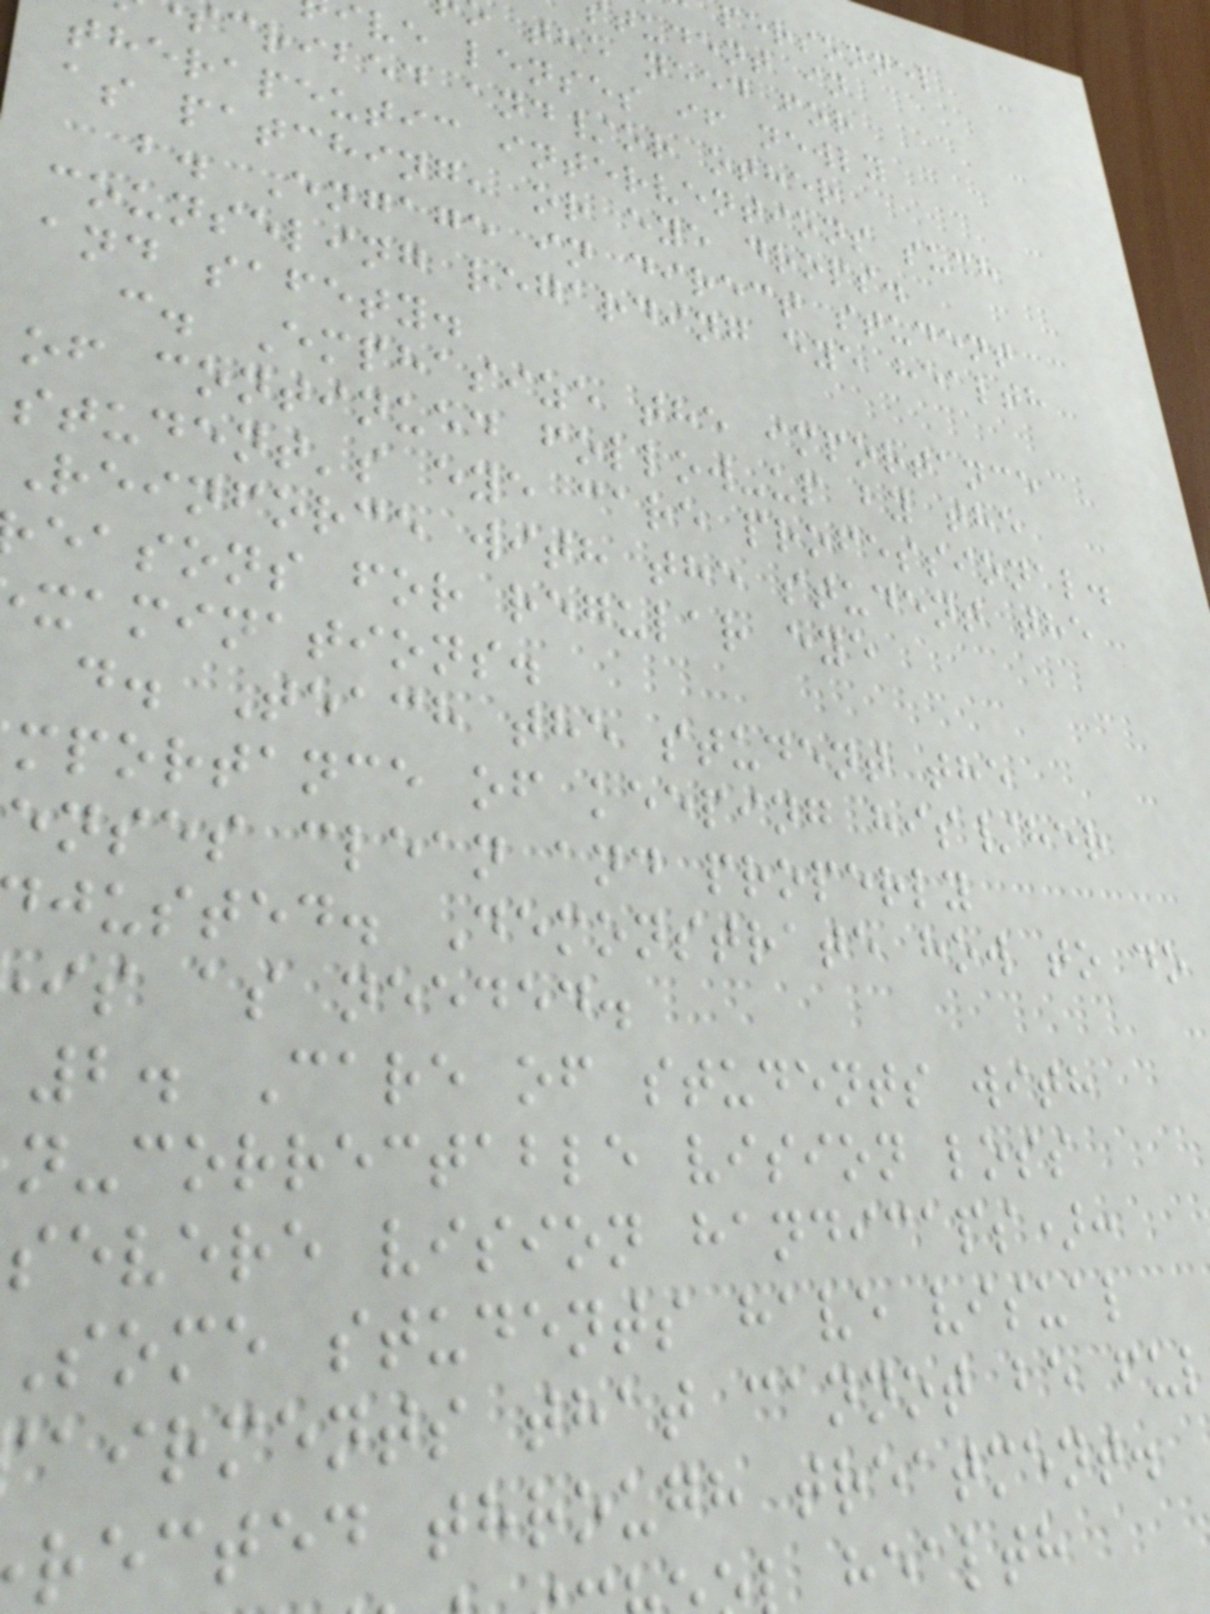personnel
tudent in
the need for
ve lenses if newly
cribed and/or other
therapeutic interventions such
as patching, or eye drops.
b. Engage in direct student
counseling regarding eye health
and safety.
c. Emphasize the importance
of continued follow-up by the
student's eye care professional.
Reinforce with the student the
easons for regular eye
xaminations.
d. Teach the student the
mportance of keeping his/her
enses clean and properly
justed. Demonstrate how to do
is as needed.
2. Care of students with
n-correctable vision loss
severe vision handicaps):
some students have visual
airments that cannot be ful
rected through treatment.
